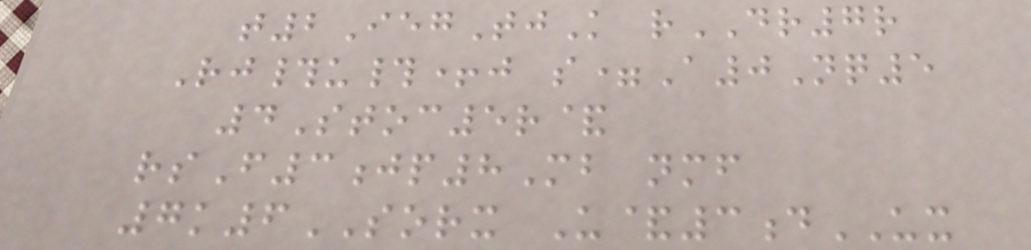t2IegTjK rDR7r
Rj#u#+j s=A0Nq5
4Stoc5r&
rsF3jp8Mb nmf
7k6SORX U&3dUX
